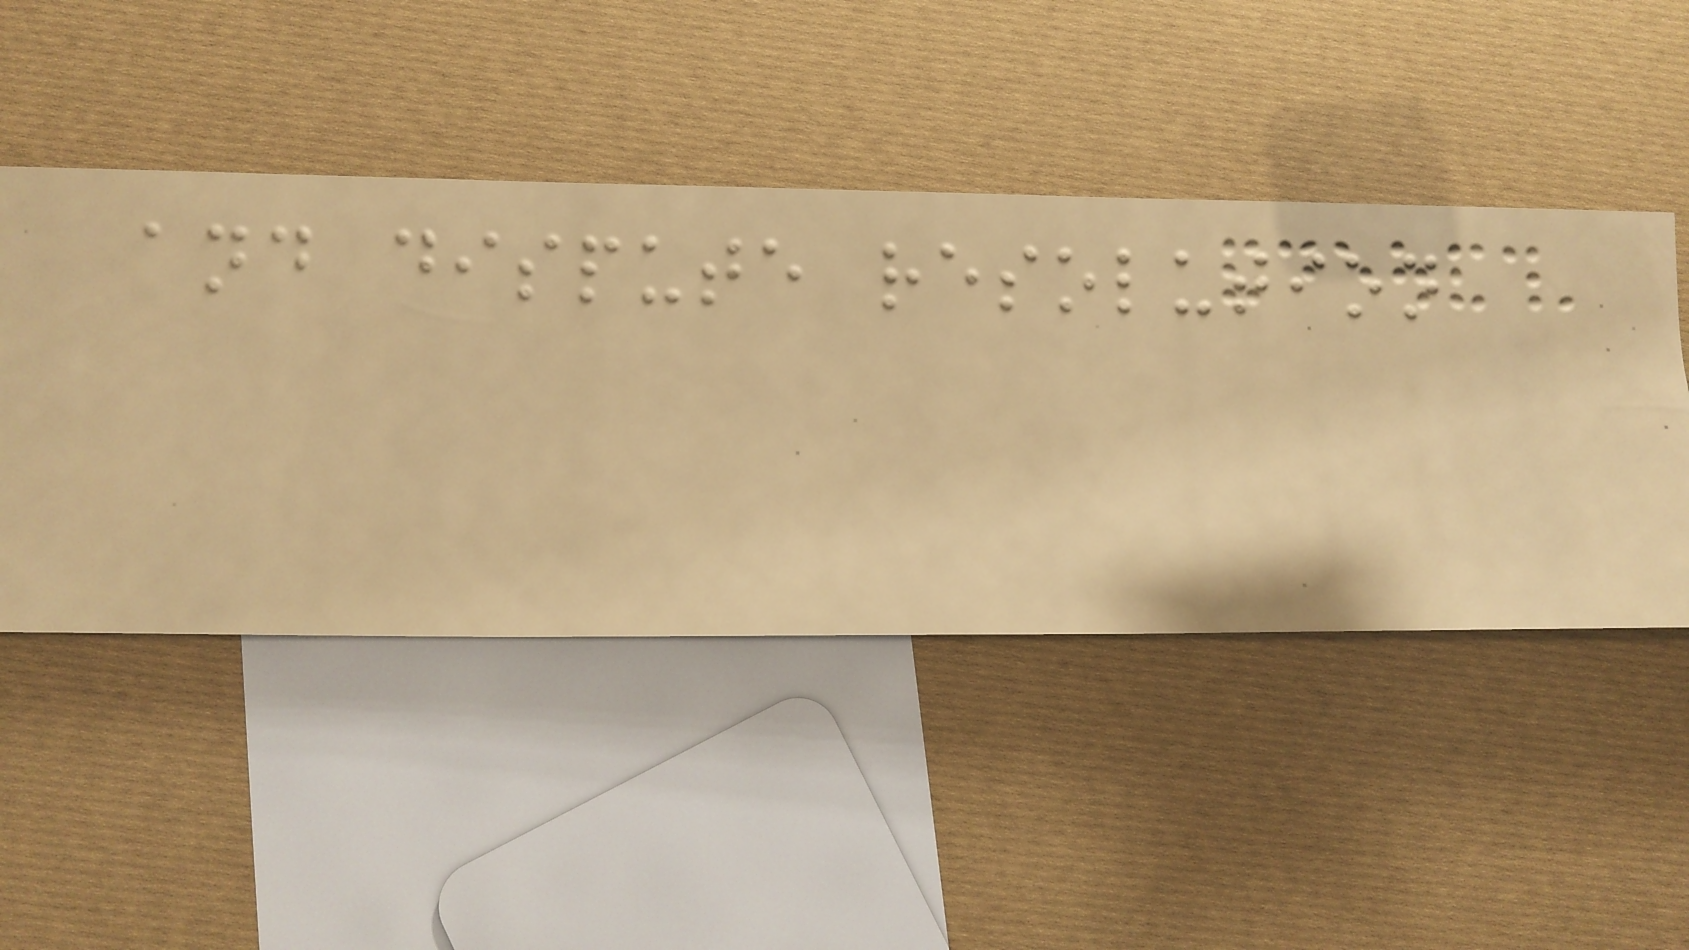and dispute resolution
